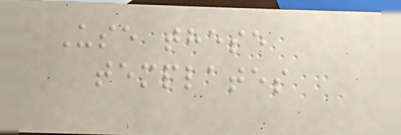Use these
templates
